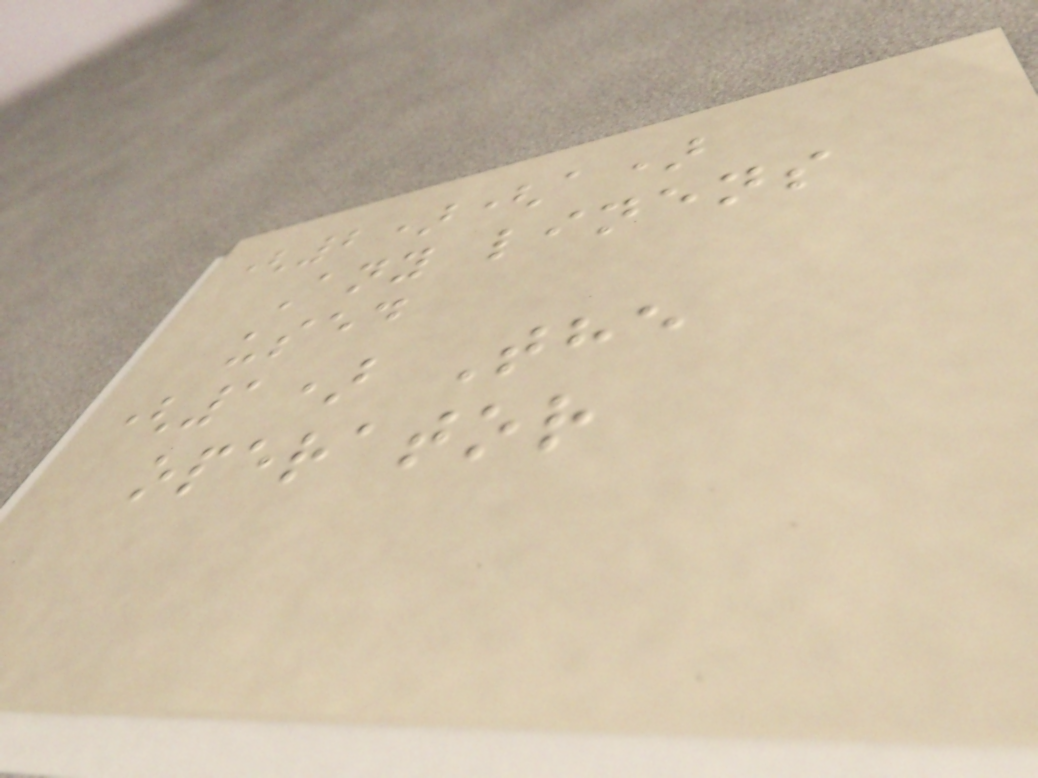(2)(a)
Any linens
used
(1) The
operator
